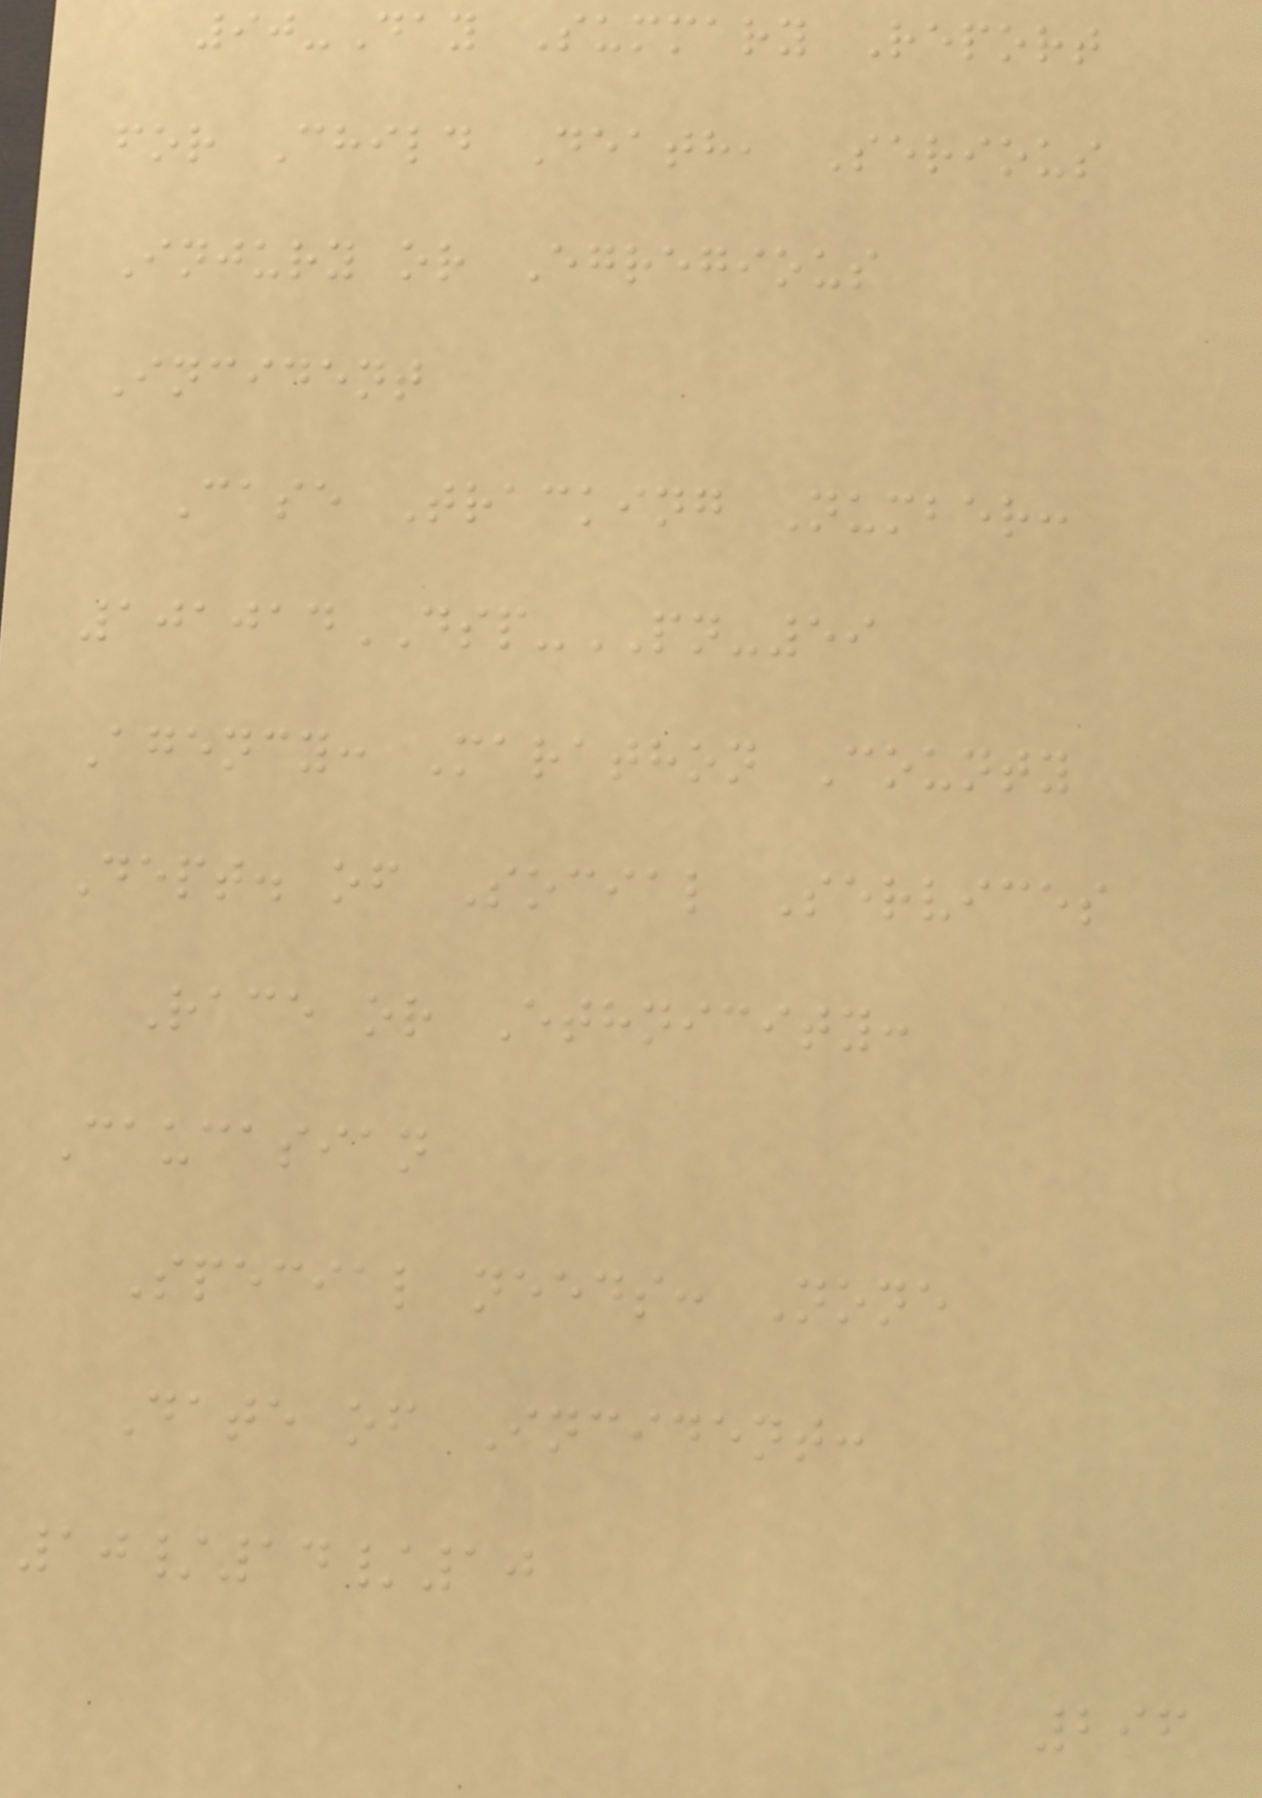90-Day Summary Report
for Child Death, Serious
Injury or Egregious
Incident
Case Tracking Number:
101014DSP-PN-59
Agency: Marathon County
Dept. of Social Services
Race or Ethnicity:
Caucasian
Special needs: None
Date of Incident:
10/14/10
296
